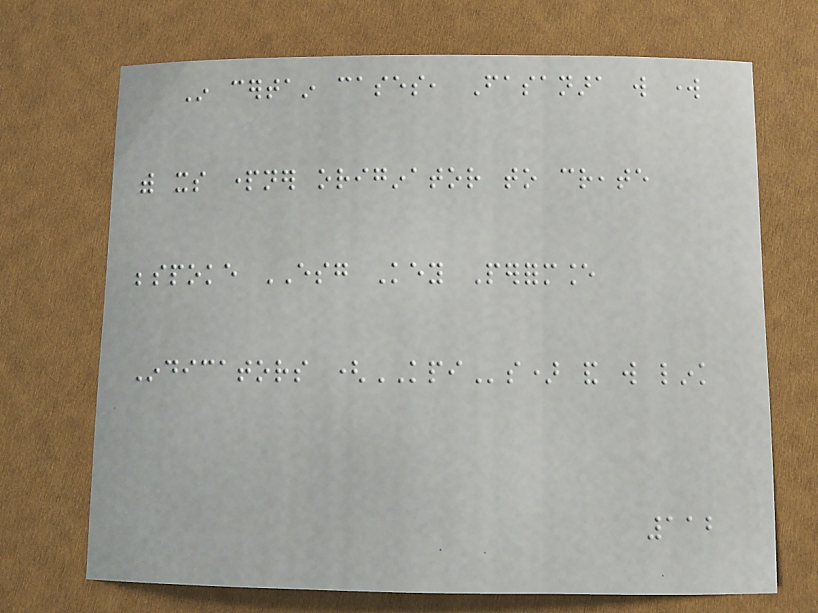In certain cases, Fasanara will work
with its partner originator to create
bespoke ESG Key Performance
Indicators (KPIs) and will link
112
